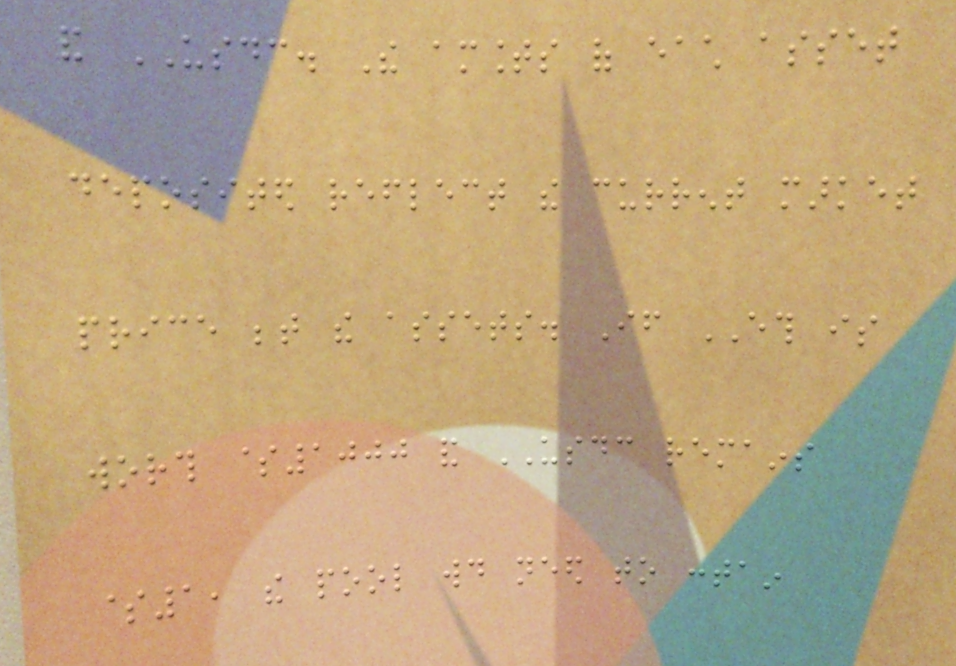and USDC. The amounts of each asset
deposited reflect the current market
price between the assets. If ETH is
worth $1000 and USDC remains
$1, the pool would need to contain
